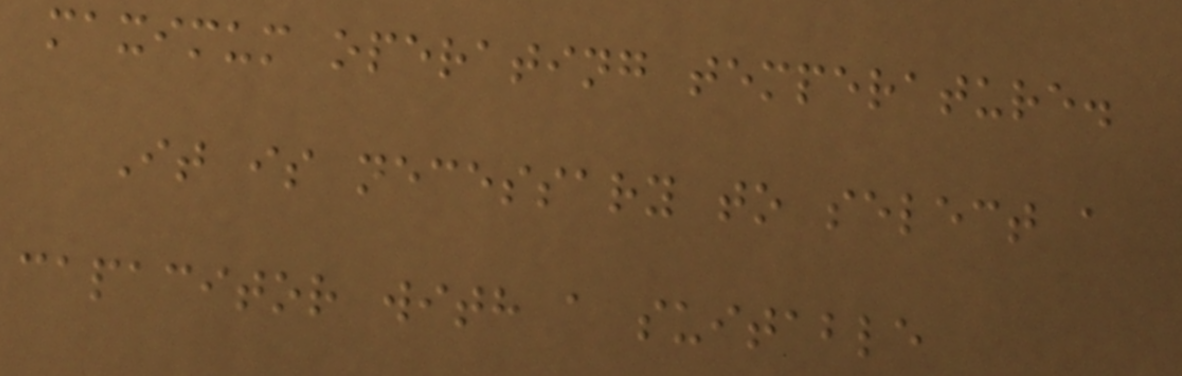maximum operating temperature.
It is necessary to select a
capacitor with a suitable
